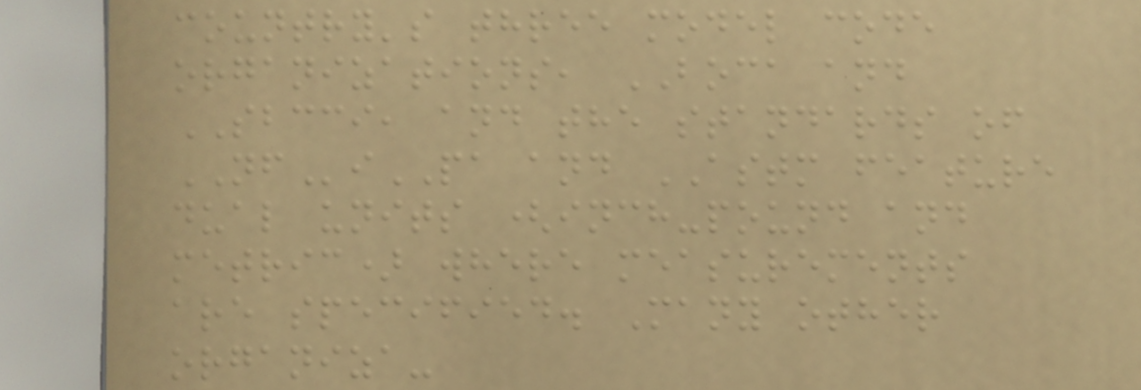country's three model code
organizations, BOCA and
SBCCI, and the standards of
NFiPA and ASTM feature
dual units (inch-pound and
metric) where measurements
are specified. Many other
organiza-
